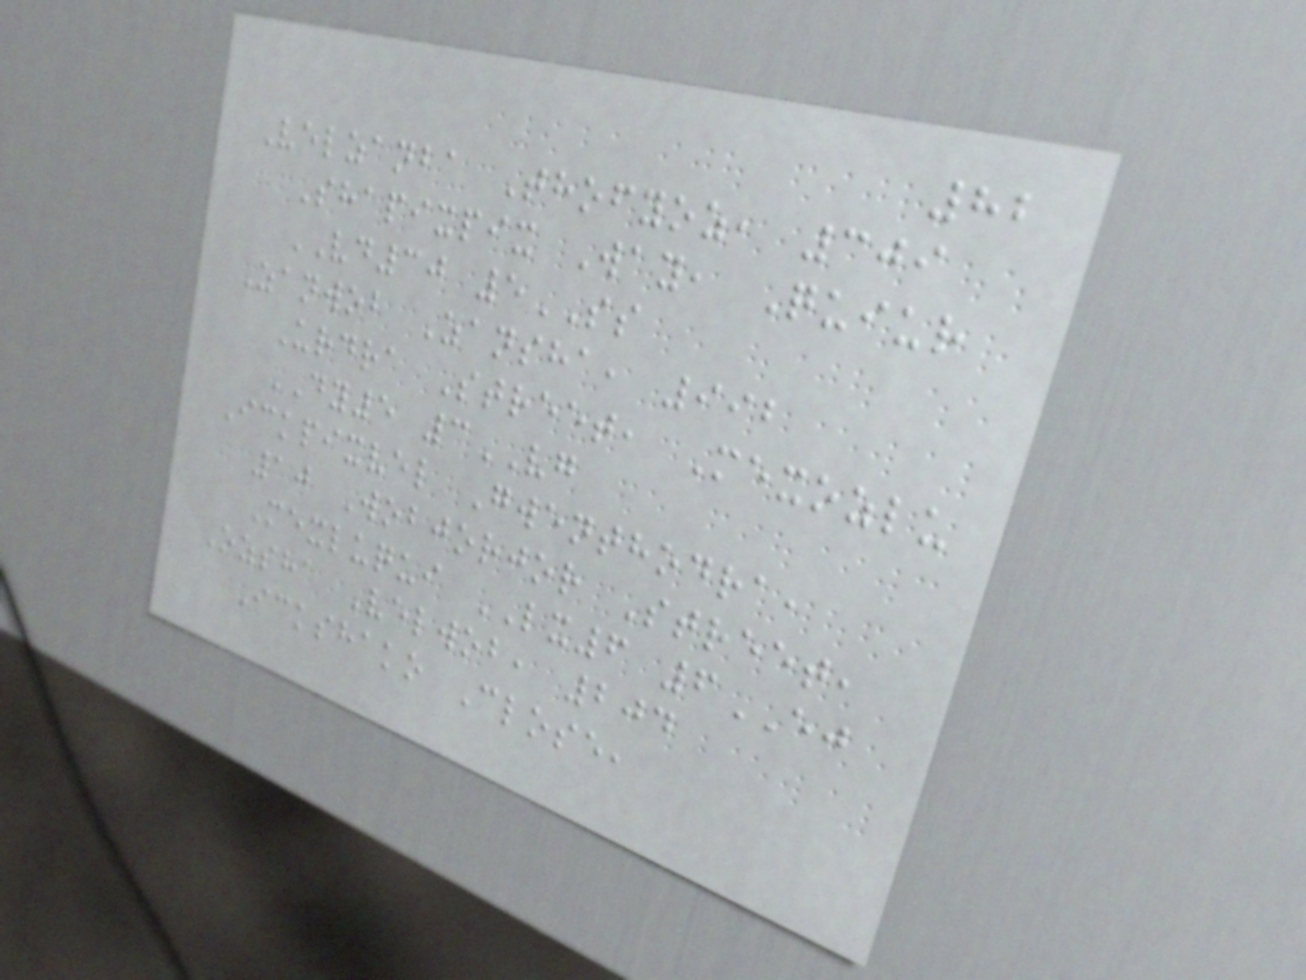82
Velzanba Thofyoz, 309
Shapixpix Way, Quiur
VD30 5SS
Zanwob Zansha, 992
Urdra Street, Mexozlu
DY5 3VG
Ickpixvel Gwenthodra,
10 Wobjorjor Street,
Mexluqui LX6 6EJ
Ozsha Velwob, 204
Ickshako Close,
